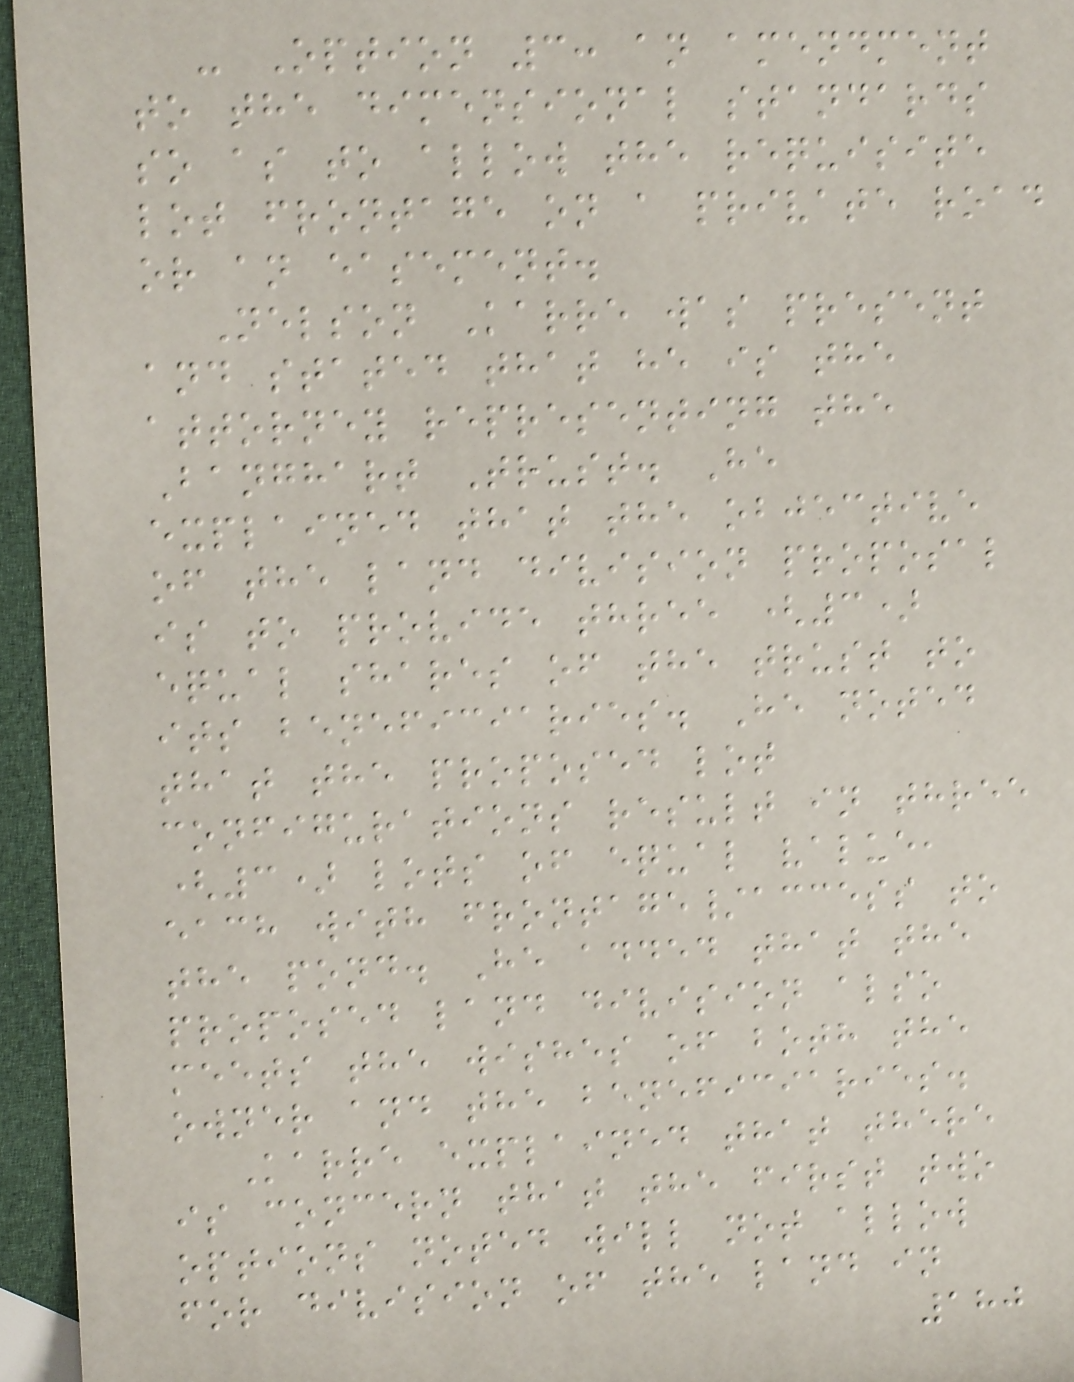- Option 3: an amendment
to the dimensional standards
so as to allow the requisite
lot frontage on a private road
or an easement.
Nelson Karre was present
and stated that he is the
attorney representing the
Banghart Trust. He
explained that the objective
of the land division proposal
is to provide three (3)
equal shares of the trust to
its beneficiaries. He noted
that the proposed lot
configurations result in three
(3) lots of equal value,
each with frontage/access to
the pond. He added that the
proposed land division also
meets the wishes of both the
owner and the beneficiaries.
Karre explained that there
is concern that the first two
options noted will not allow
for division of the land in
180
